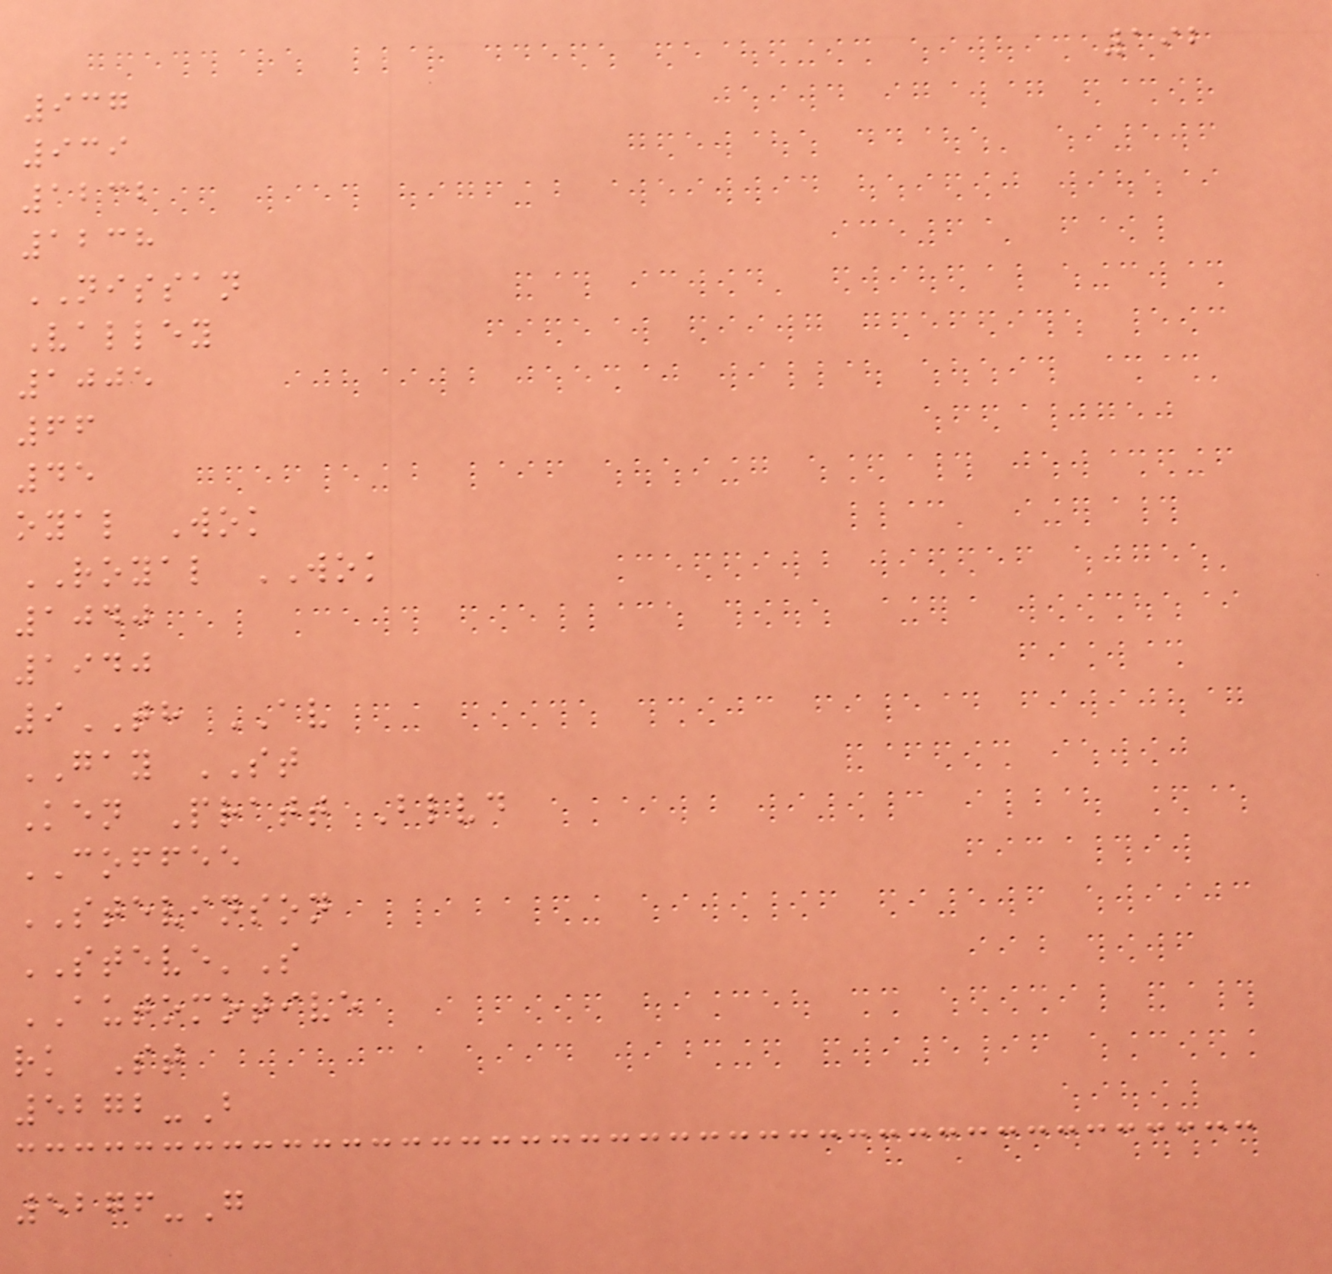192
937
939
1232
1238
NISSAN
Valley
1005
66
45
oyal Wok
ROYAL WOK
1040
1940
9TH AV
GAY ST
Ken Pratt Blvd
COFFEE
STEVINSON
STEVE'S
AUTOMOTIVE
rk St
5272-B
5276-G
